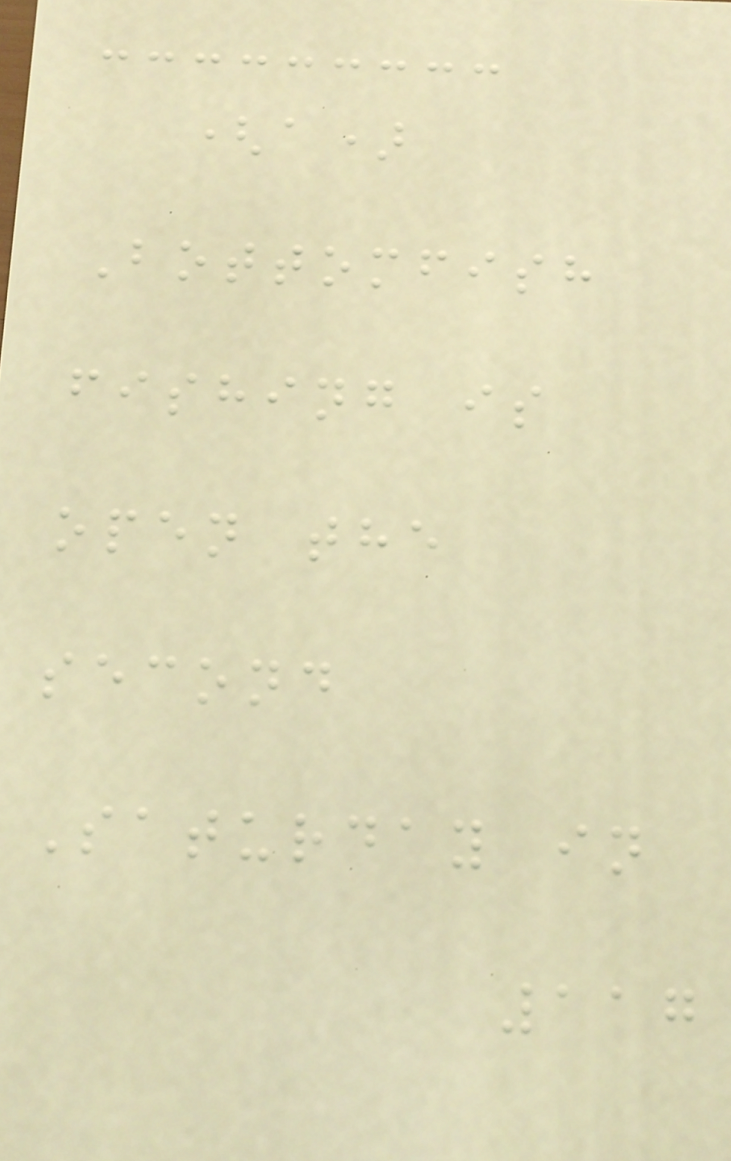(a)
Bottomfish
fishing is
open the
second
Saturday in
117
